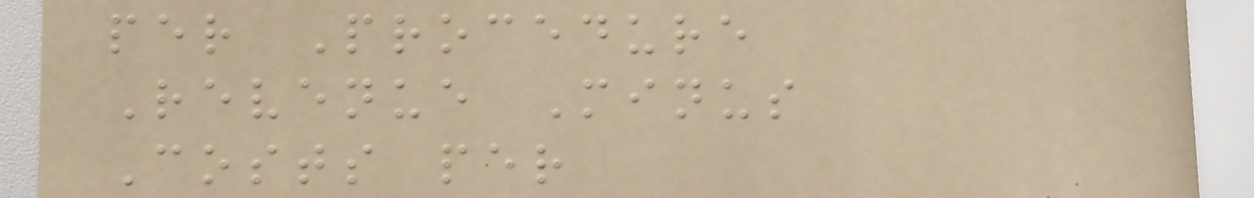per Procedure
Revenue Minus
Costs per
